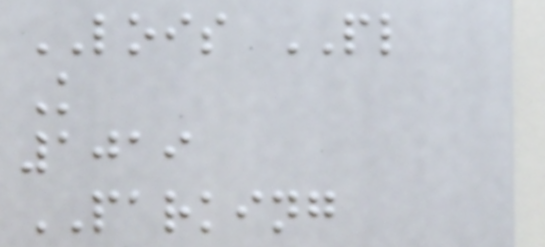LOIS PL
K
1019
PARKING
